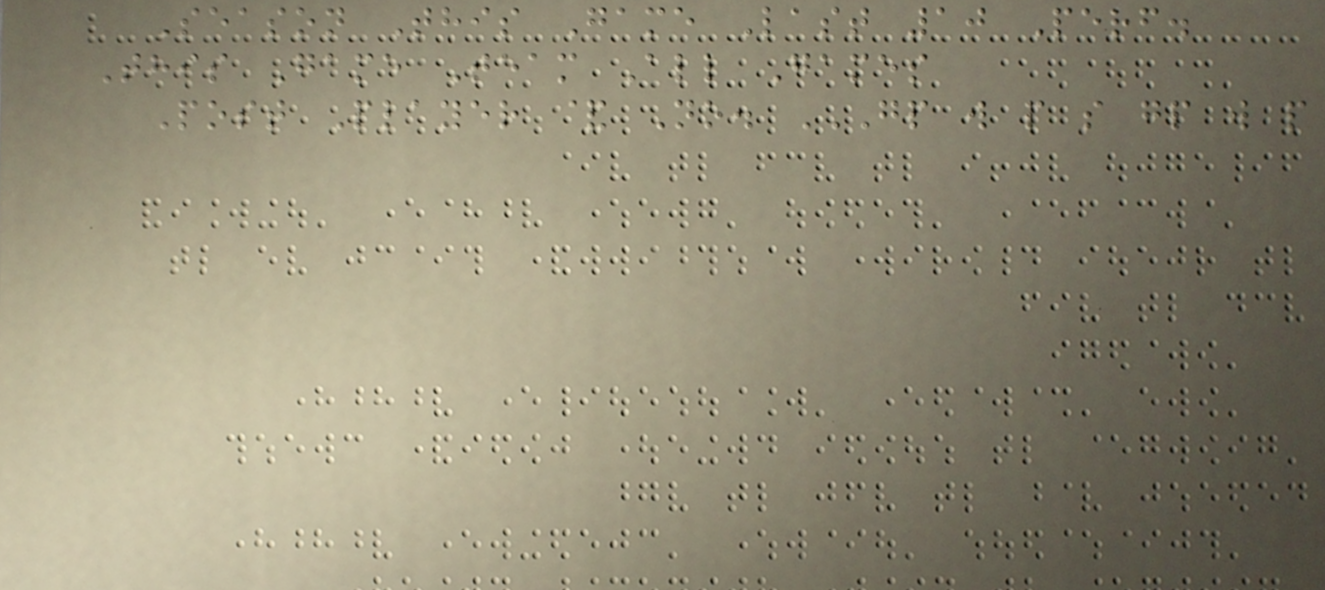Season This Game Last 10 Perf.
This Game Team All Games
Post Player & No. GP W P S GP W P
